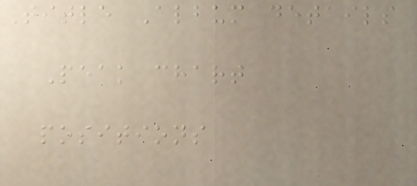Title Album details
Peak chart
positions
